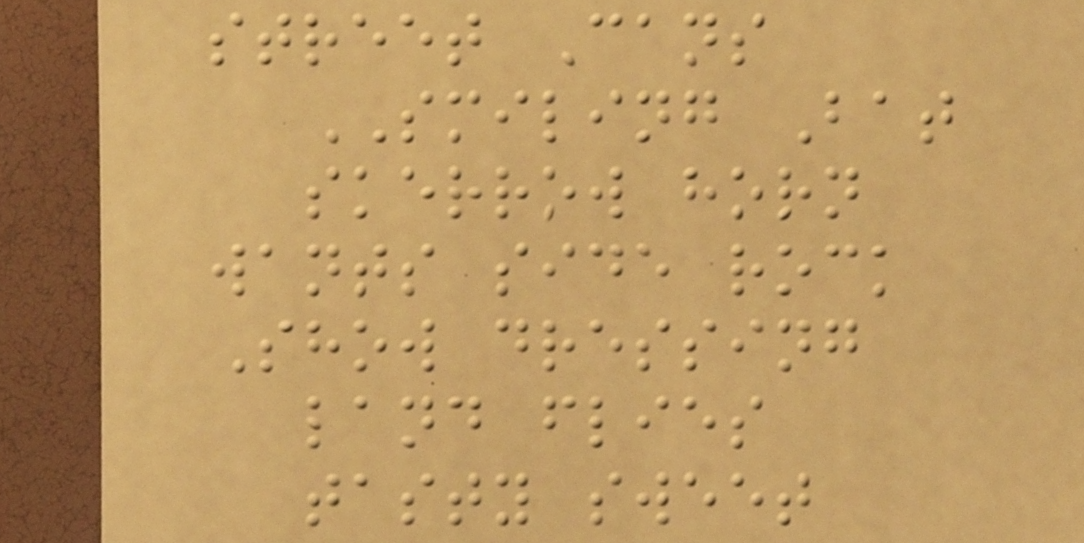street Cans
SMILING Bat
skerrow horn
wants side rock
Show dressing
land flies
tasty sweet
